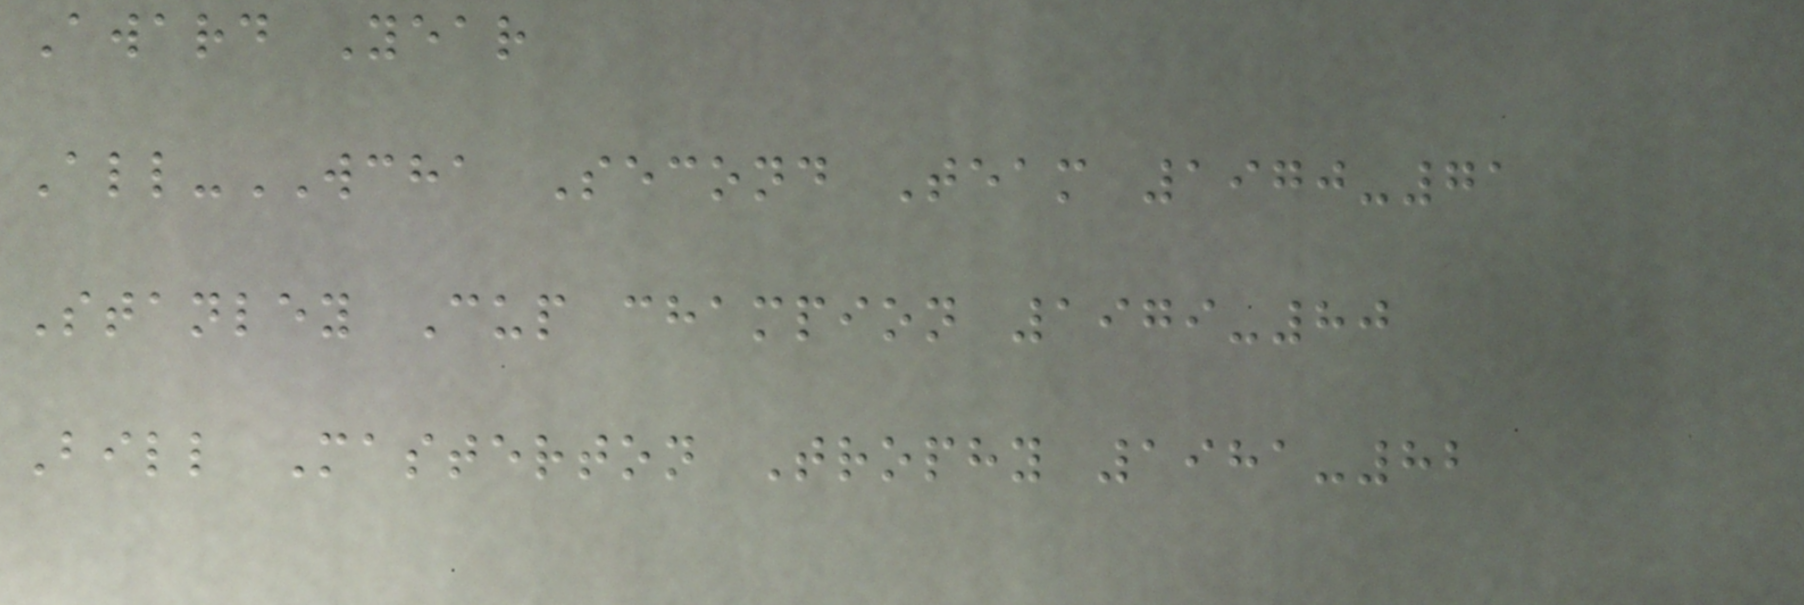Award Year
All-WCHA Second Team 1970-71
Stanley Cup champion 1979-80
Bill Masterton Trophy 1981-82
